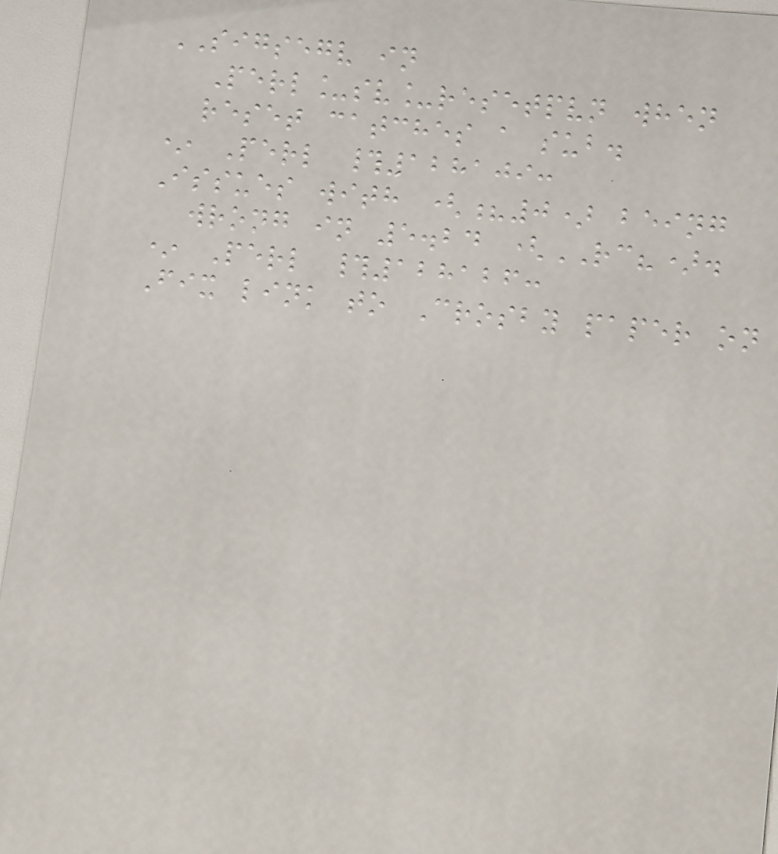SIGSEGV in
Perl_sv_resetpvn when
reset catches a sub.
* Perl #128109:
Issues with (?0) being
wrong in 5.24 (RC?).
* Perl #128126:
Fix link to Crosby paper on
